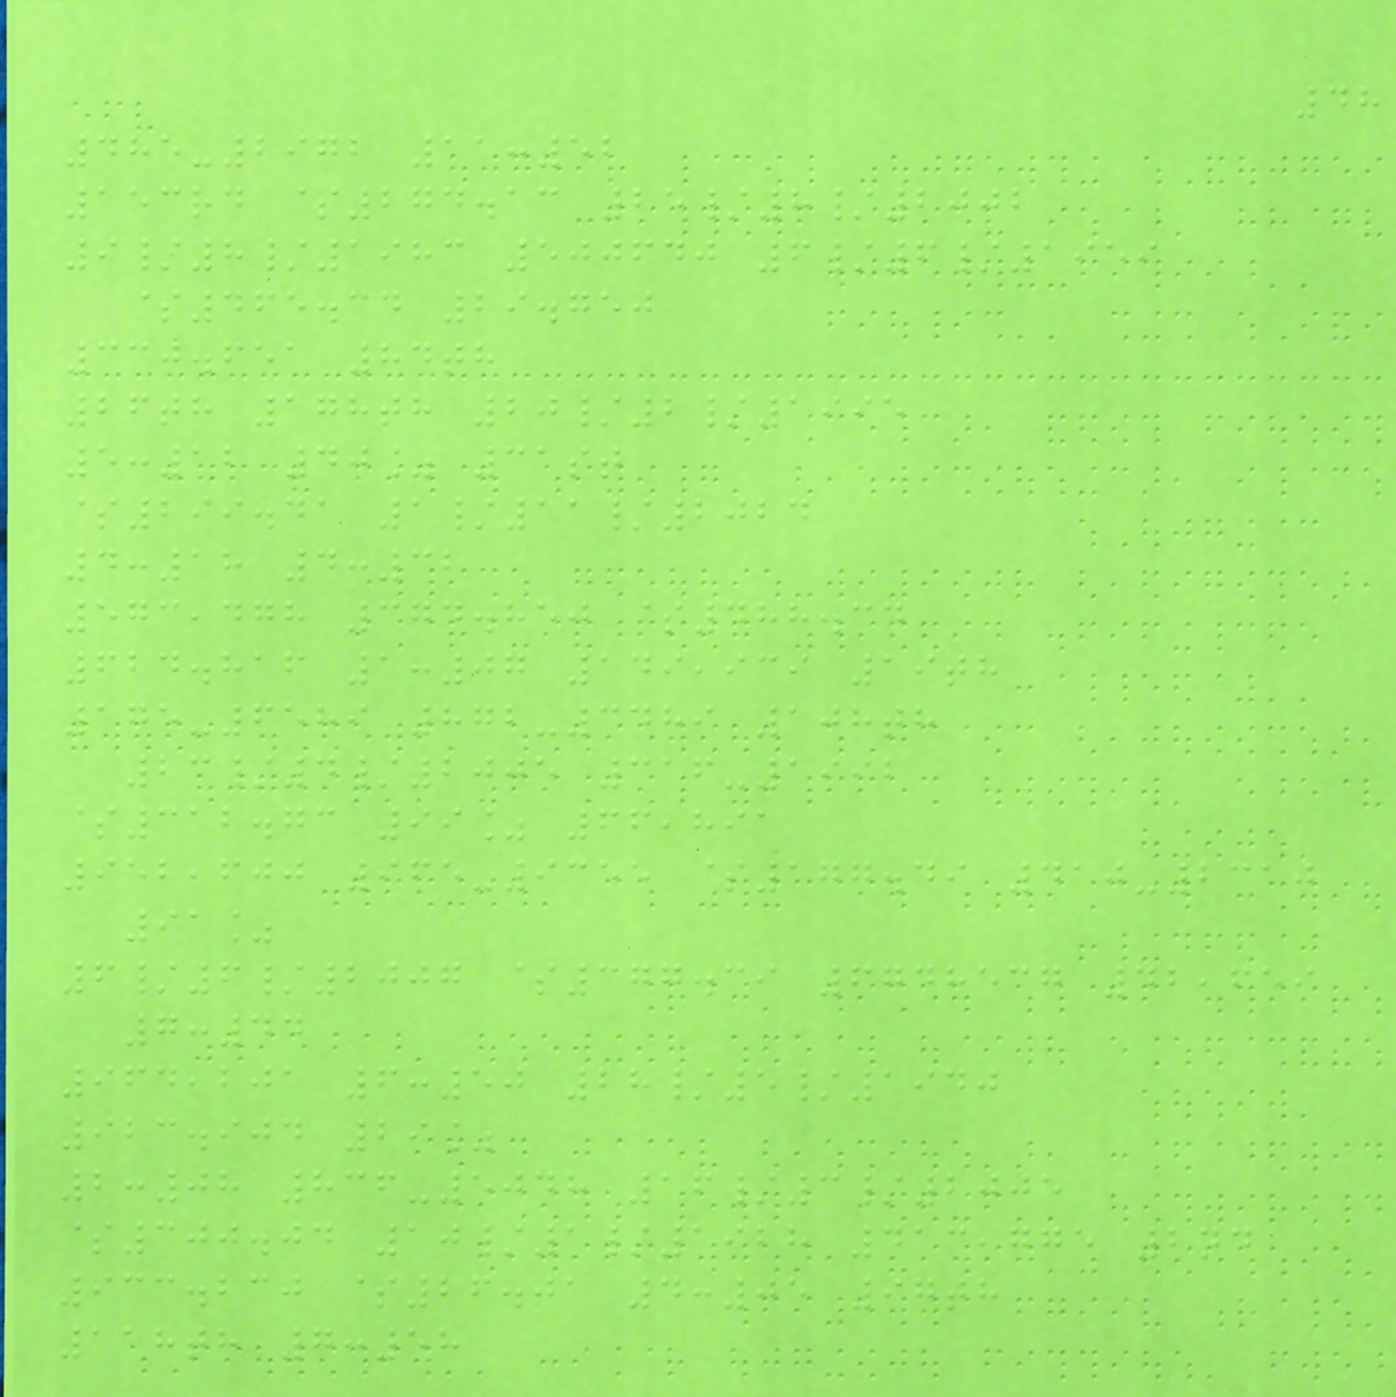48
485-2972 11:52
153rd $274.13 25/8/2002
9/8/1983 500640 6/6/1959
$465.34 29.750
330.651 84th
26th 178th 20/2/1995
5:12 40% 31st
$299.41 1/11/2024
4:18 4:32
573,478 374.850 $488.34
624.816 1:07 149,939 19th
175-6589 872-3489 108th
23/4/2005 316-1992
$312.73 99% 66,891
952,600 965-9355 $177.49 410-2310
91%
6/6/2007 $377.39 6748537 42,659
7:44
964,201 6:50 28/5/1940
923.904 29%
2:08 836-5048 16/3/2005
$300.04 10/1/1928 413,775 2nd
933.230 $26.01 4:05 97th
118th 7:58
